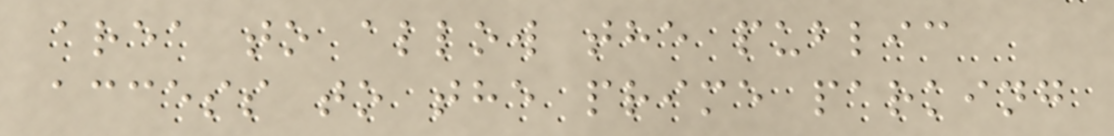area to allow the public
access to the prime parking
